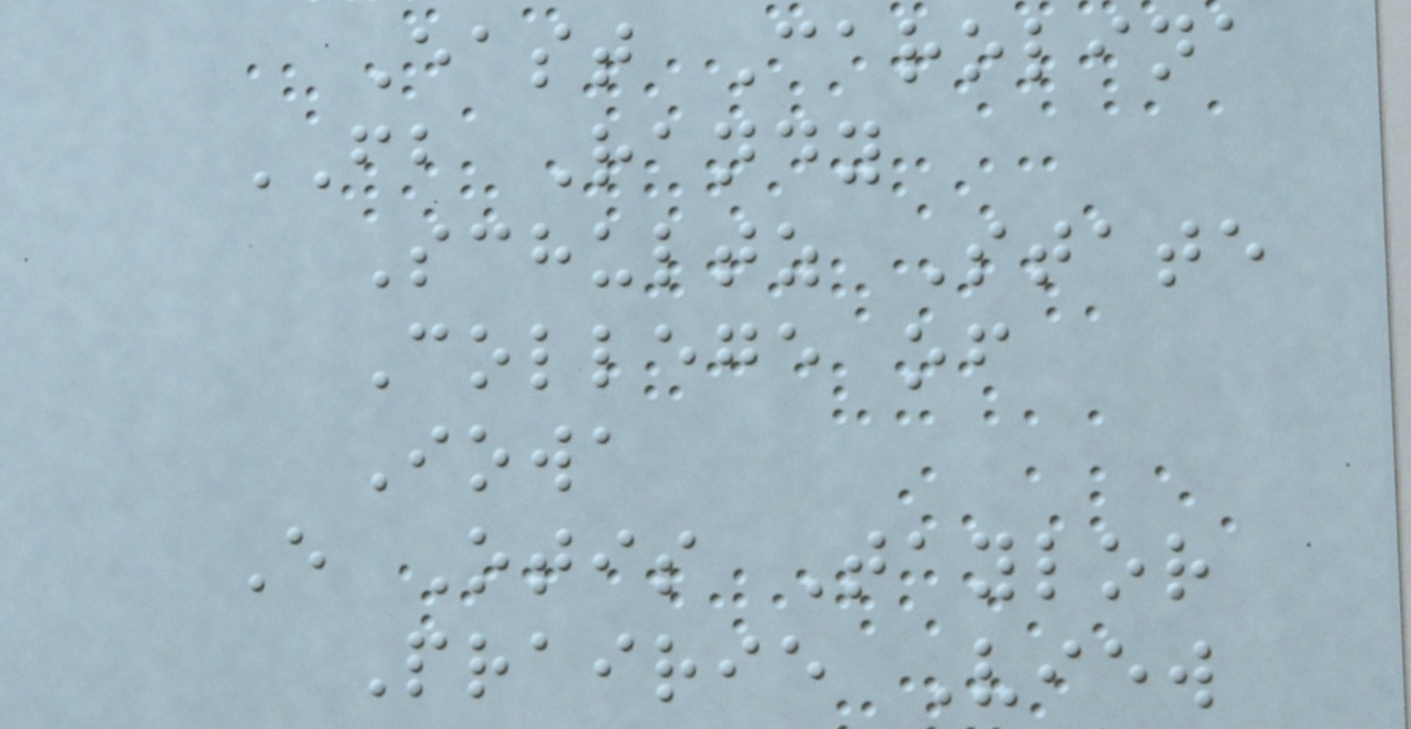East Carolina
FB Randy
Schultz State
College of
Iowa
E Otis Taylor
Prairie View
